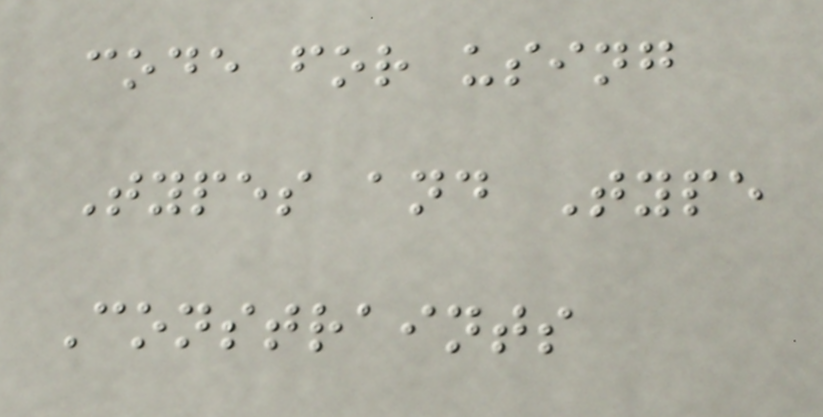code for using
Types and Type
Constraints
